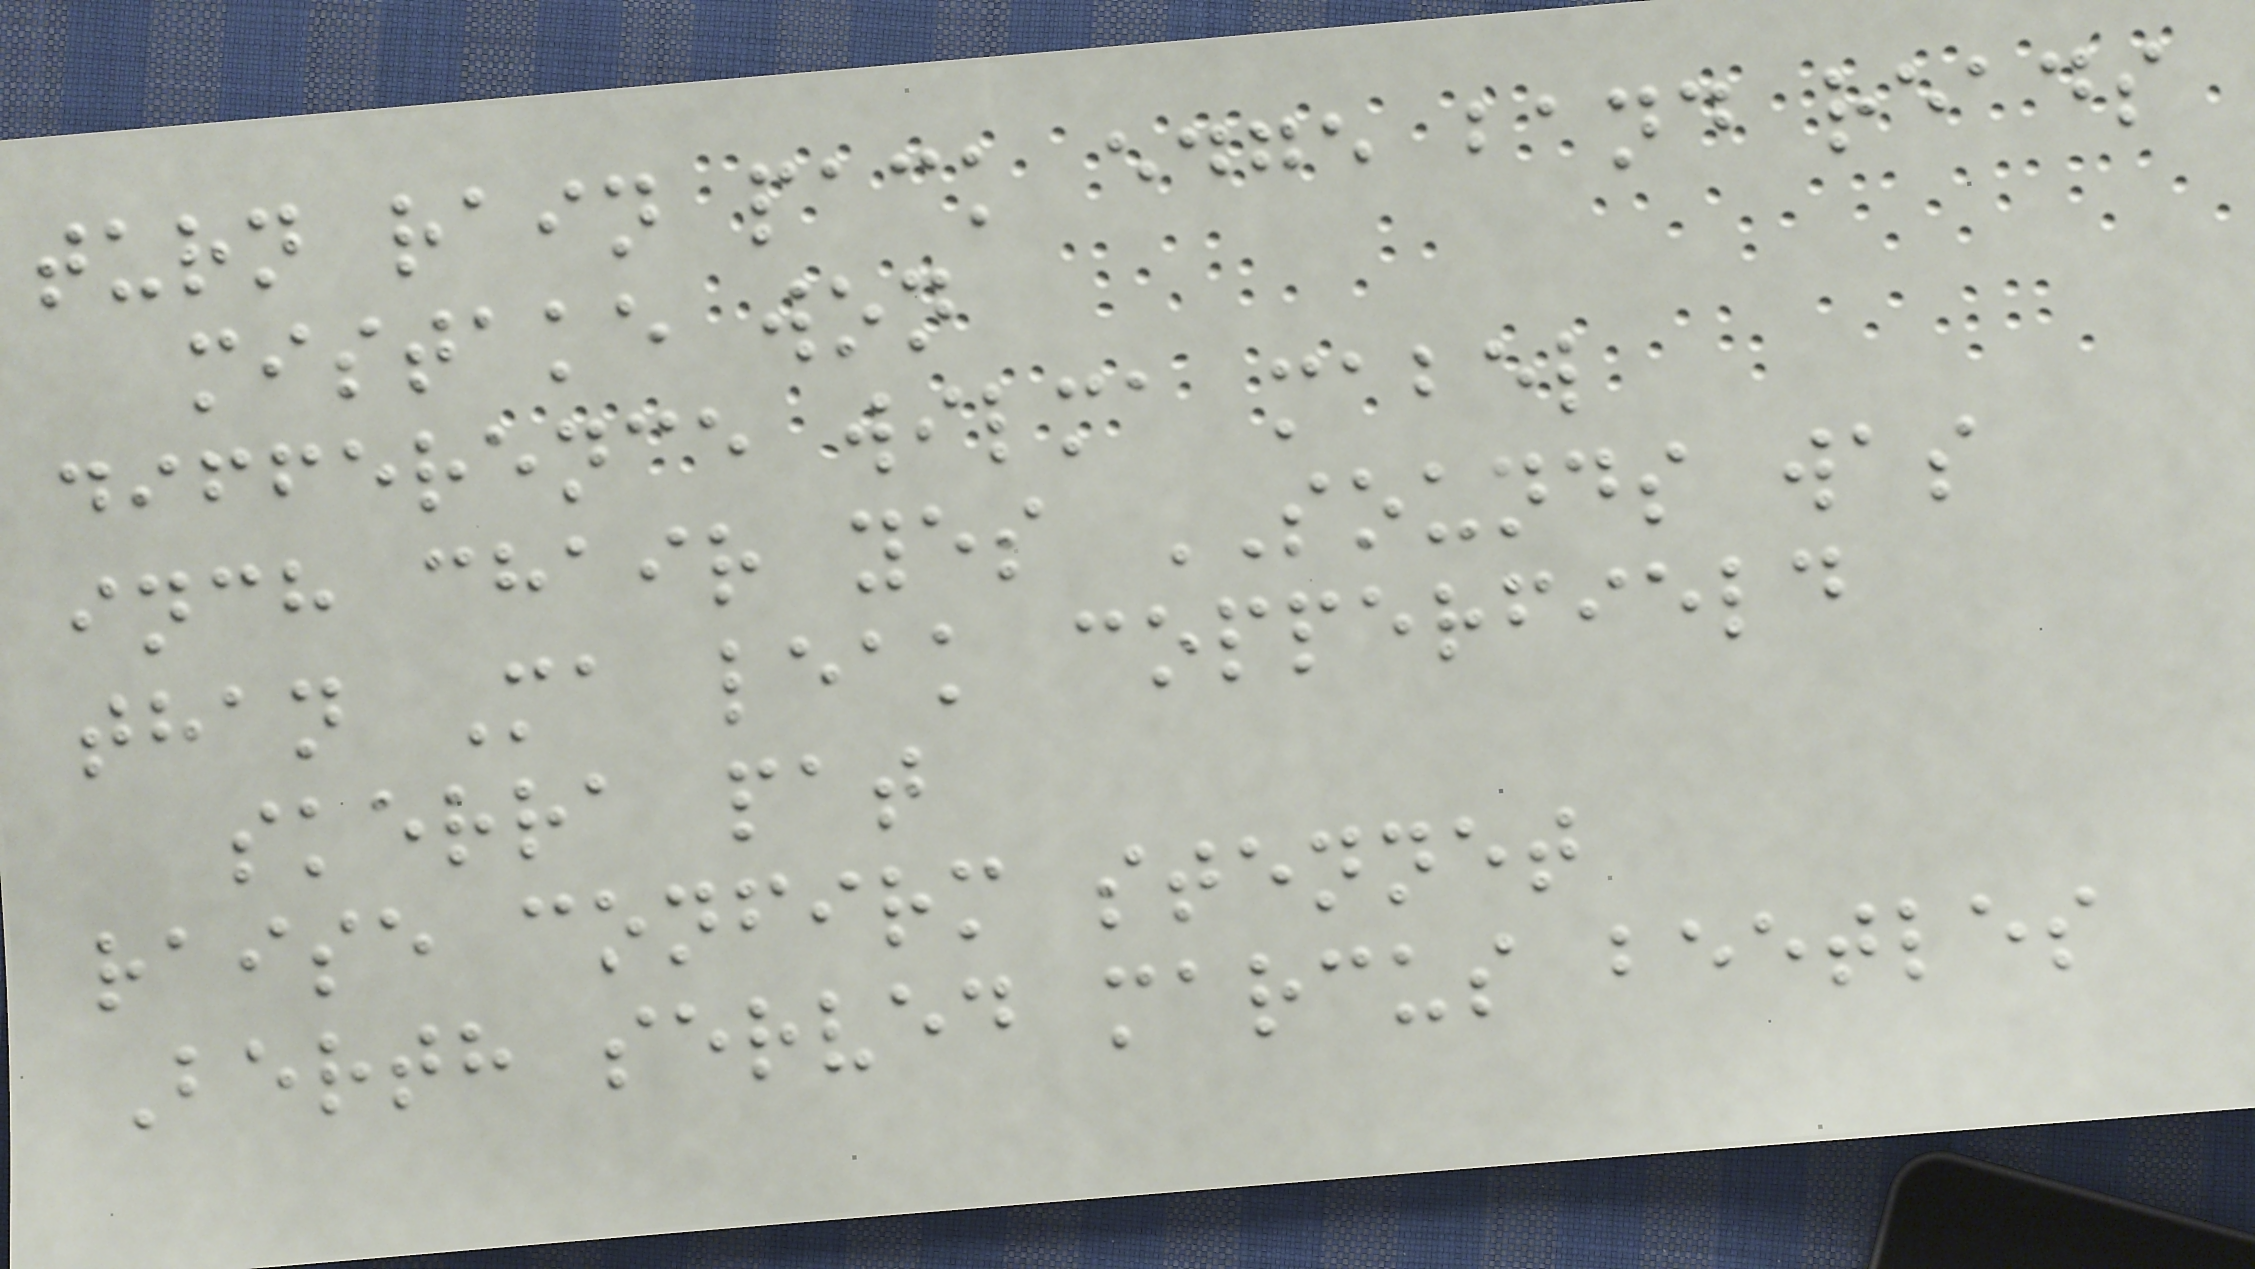turn rain pack edge band reads
mistake won
difference wilma mabel
inch chair yes SOUNDS was
than Ma leak copperfield
skerra pat
raise confirm stennet
Berth served marcus beetles
